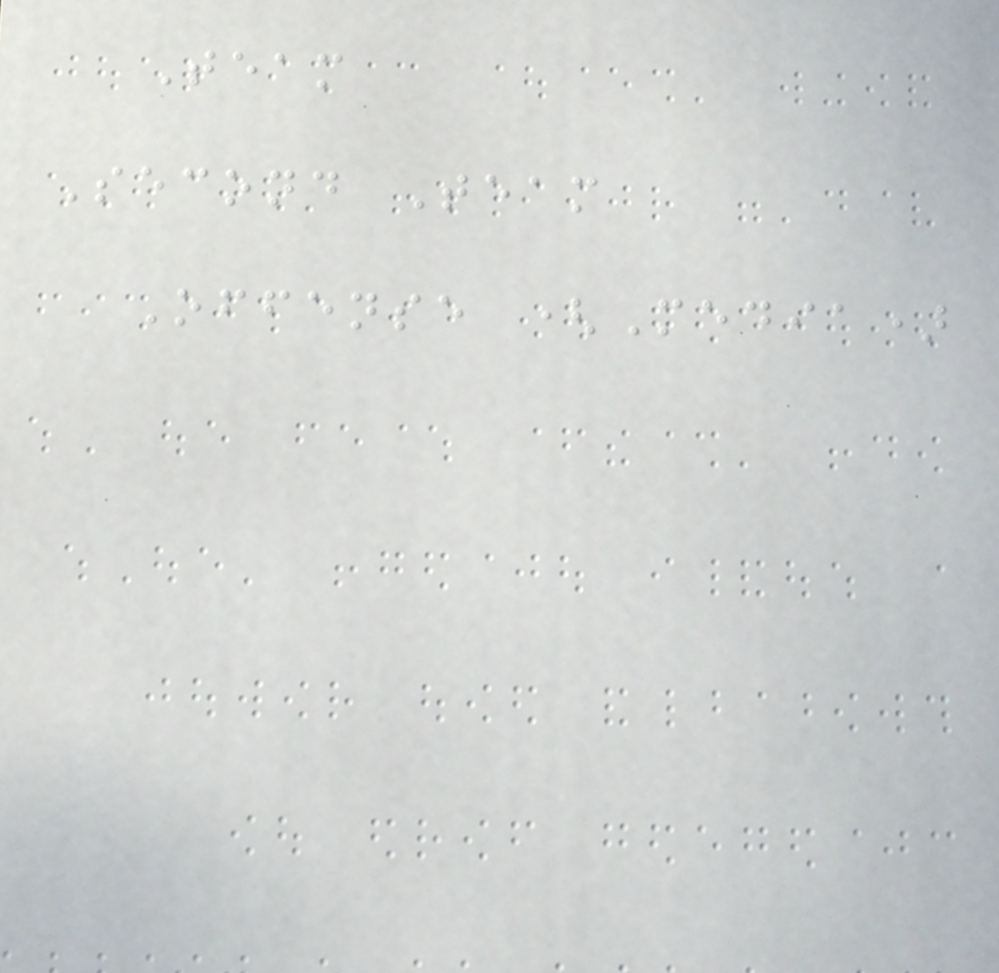Team
Second Team
Offense (Media)
